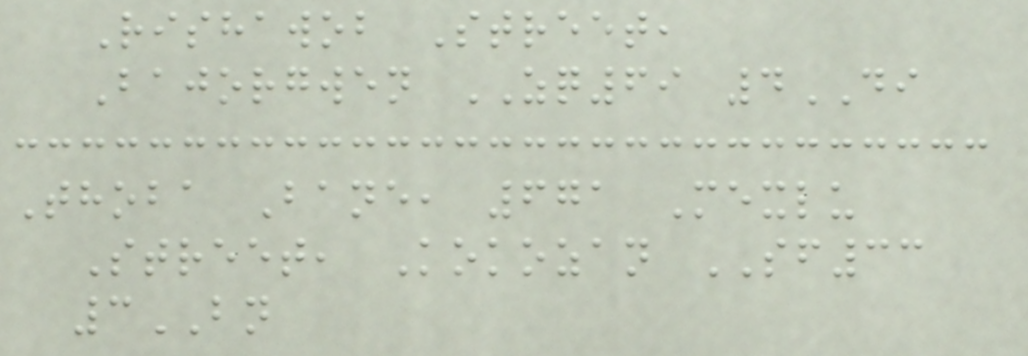Rishawob Street,
Bajorgwen ZQ69 4DI
Thoba Bane, 671 Mexlu
Street, Kokozan SF33
3BN
